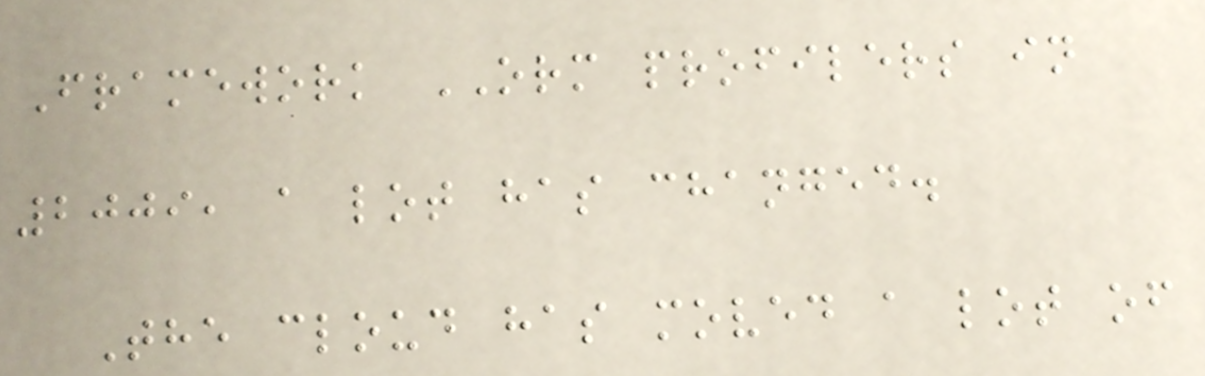Framework ORM profilers in
2009, a lot has changed.
The cloud has moved a lot of
